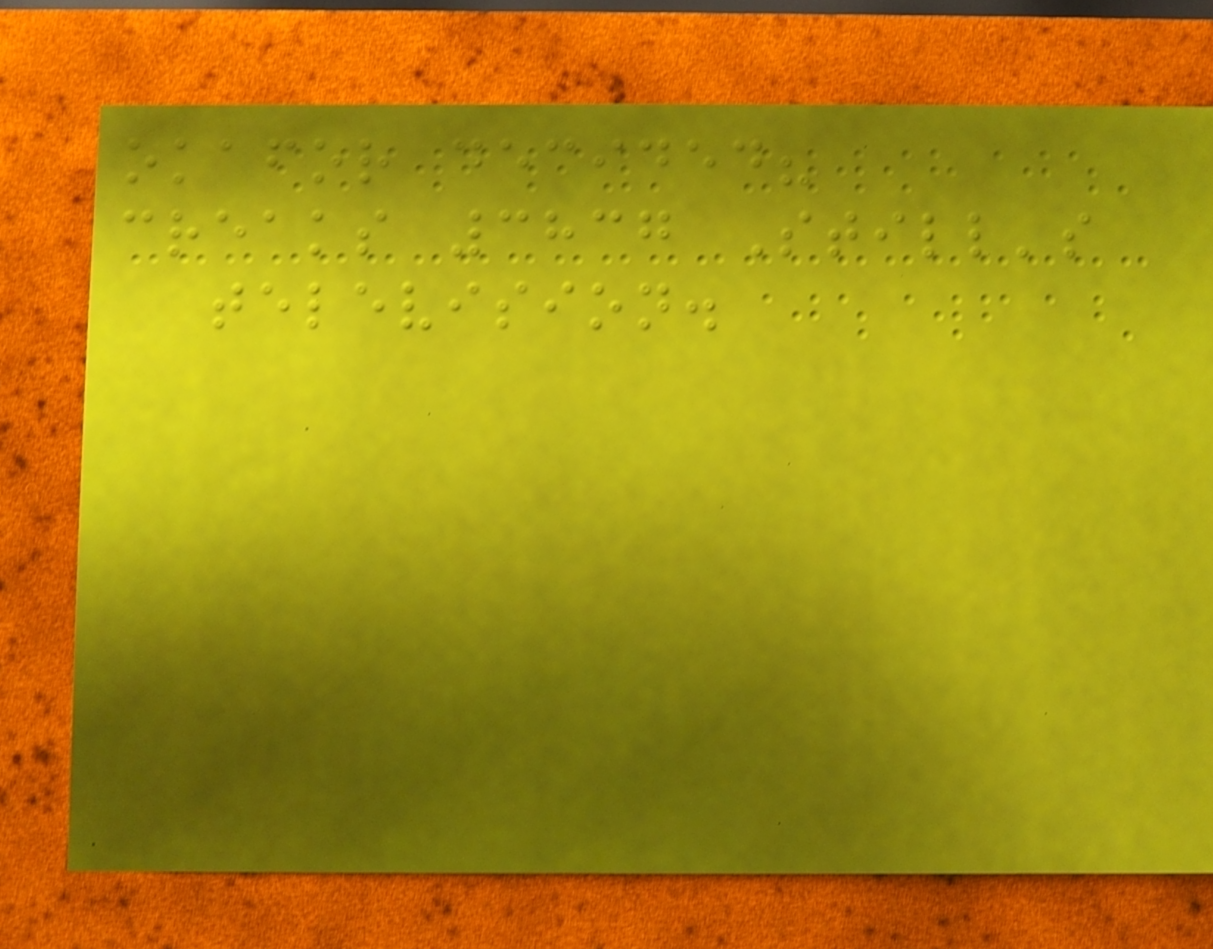okafor decided?
creaks 3837 Still's
television.
